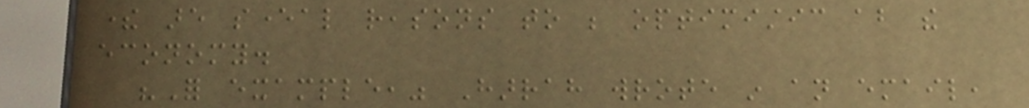there are several reasons to be optimistic about the
economy.
"For example," Harrah wrote in an email,
